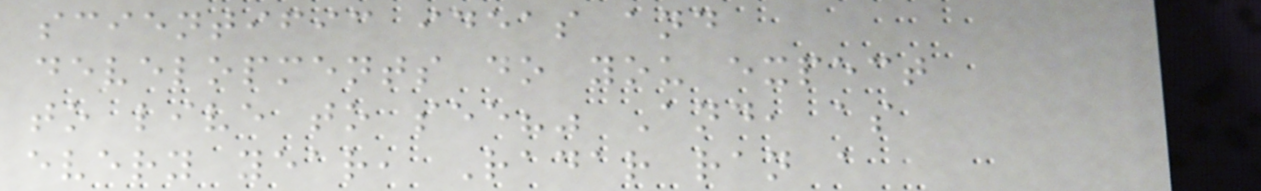scientific ideas and
developments do you expect
to live to see?" And, as
every year, Radar ran a
